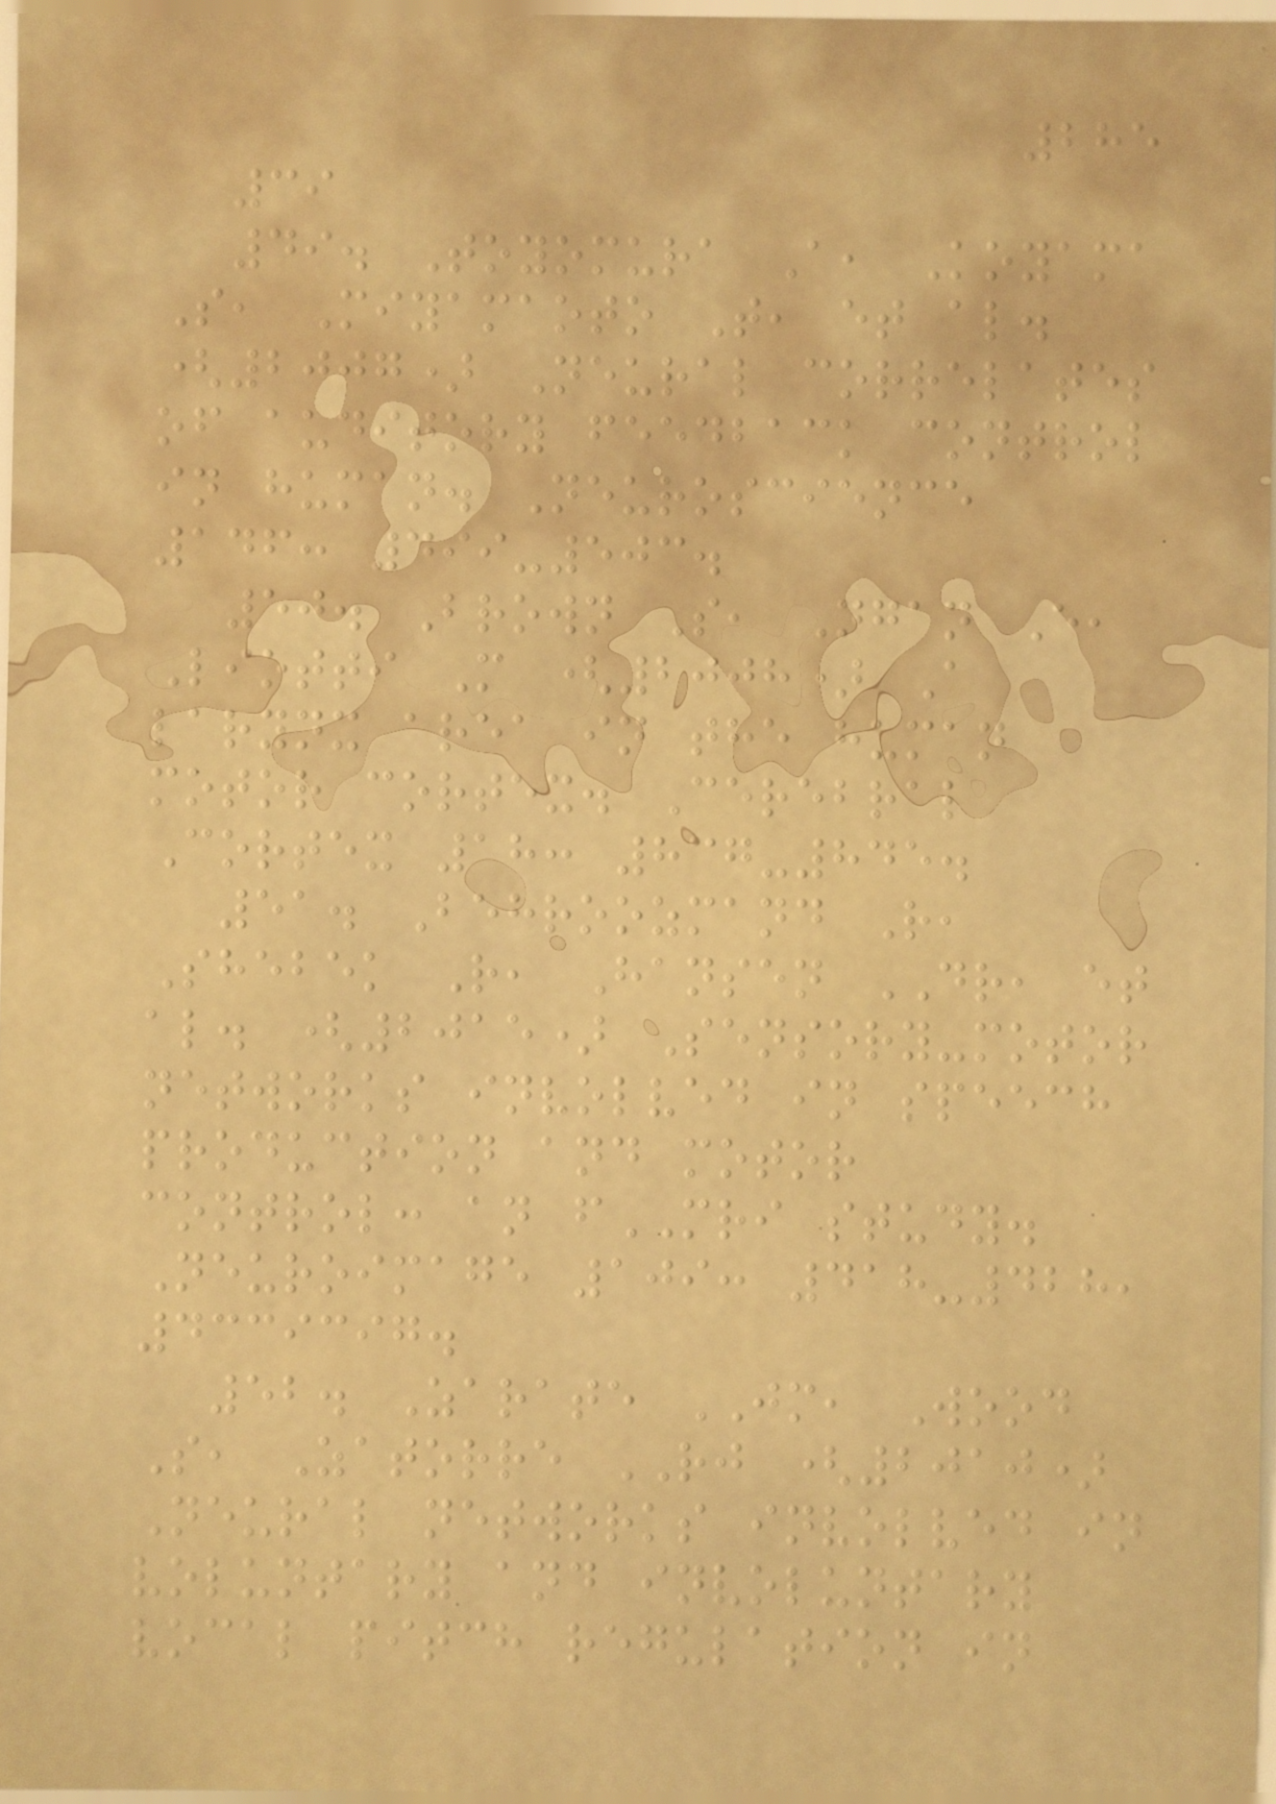285
39
49. Toyomura A, Koyama
S, Miyamaoto T, et al.
(2007) Neural correlates
of auditory feedback control
in human. Neuroscience
146: 499-503.
50. Brown S, Ngan E,
Liotti M (2008) A
larynx area in the human
motor cortex. Cerebral
Cortex 18: 837-845.
51. Behroozmand R,
Shebek R, Hansen DR, et
al. (2015) Sensory-motor
networks involved in speech
production and motor
control: an fMRI study.
Neuroimage 109: 418-428,
4339397.
52. Zarate JM, Wood
S, Zatorre RJ (2010)
Neural networks involved in
voluntary and involuntary
vocal pitch regulation in
